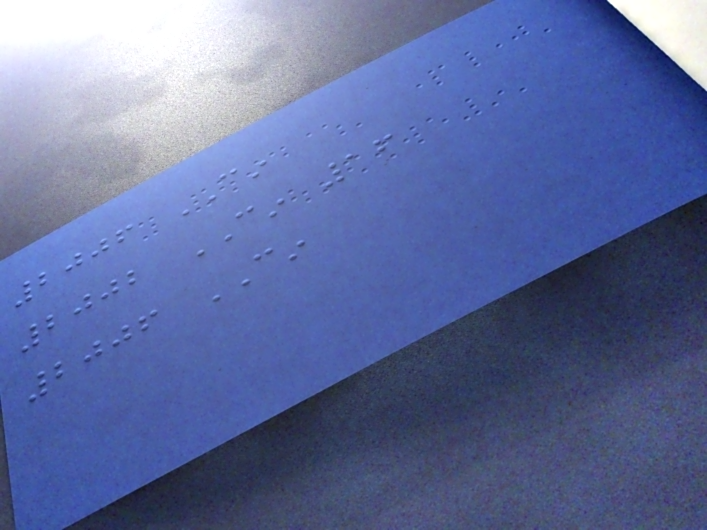2006 CIN
2002 CIN 16
2006 CIN
